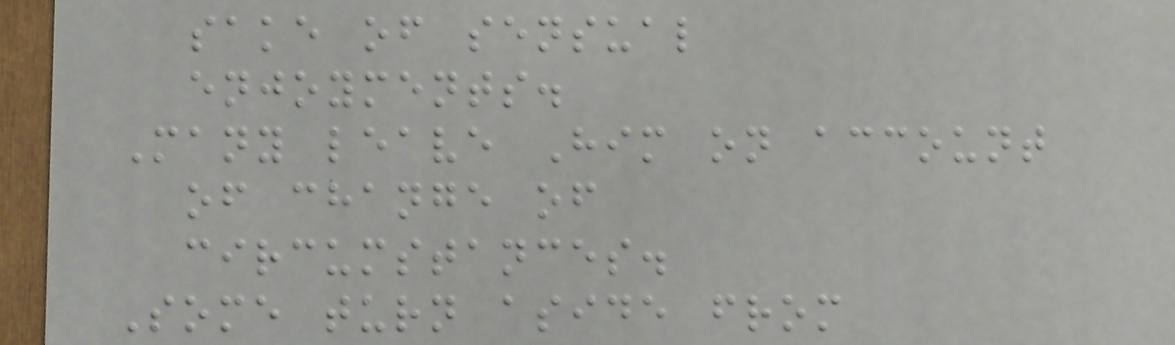sake of sensual
enjoyments.
Many leave Him on account
of change of
circumstances.
Some turn aside from
